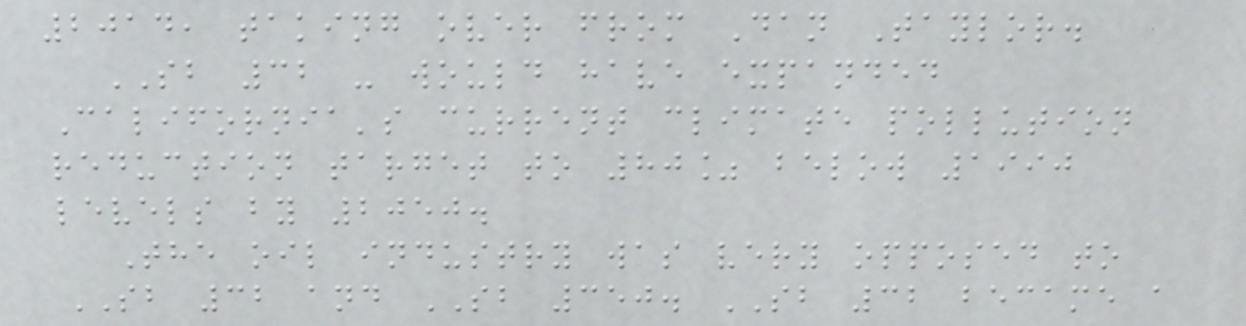2014, taking over from Dan Taylor.
SB 32 - would have expanded
California's current climate pollution
reduction target to 80% below 1990
levels by 2050.
The oil industry was very opposed to
SB 32 and SB 350. SB 32 became a
